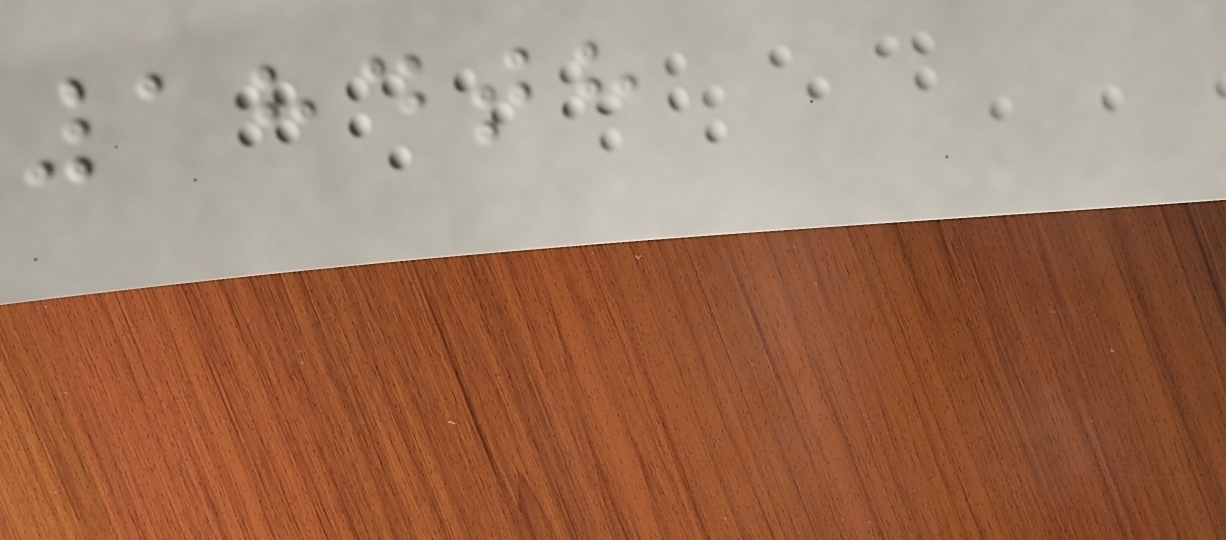184th
